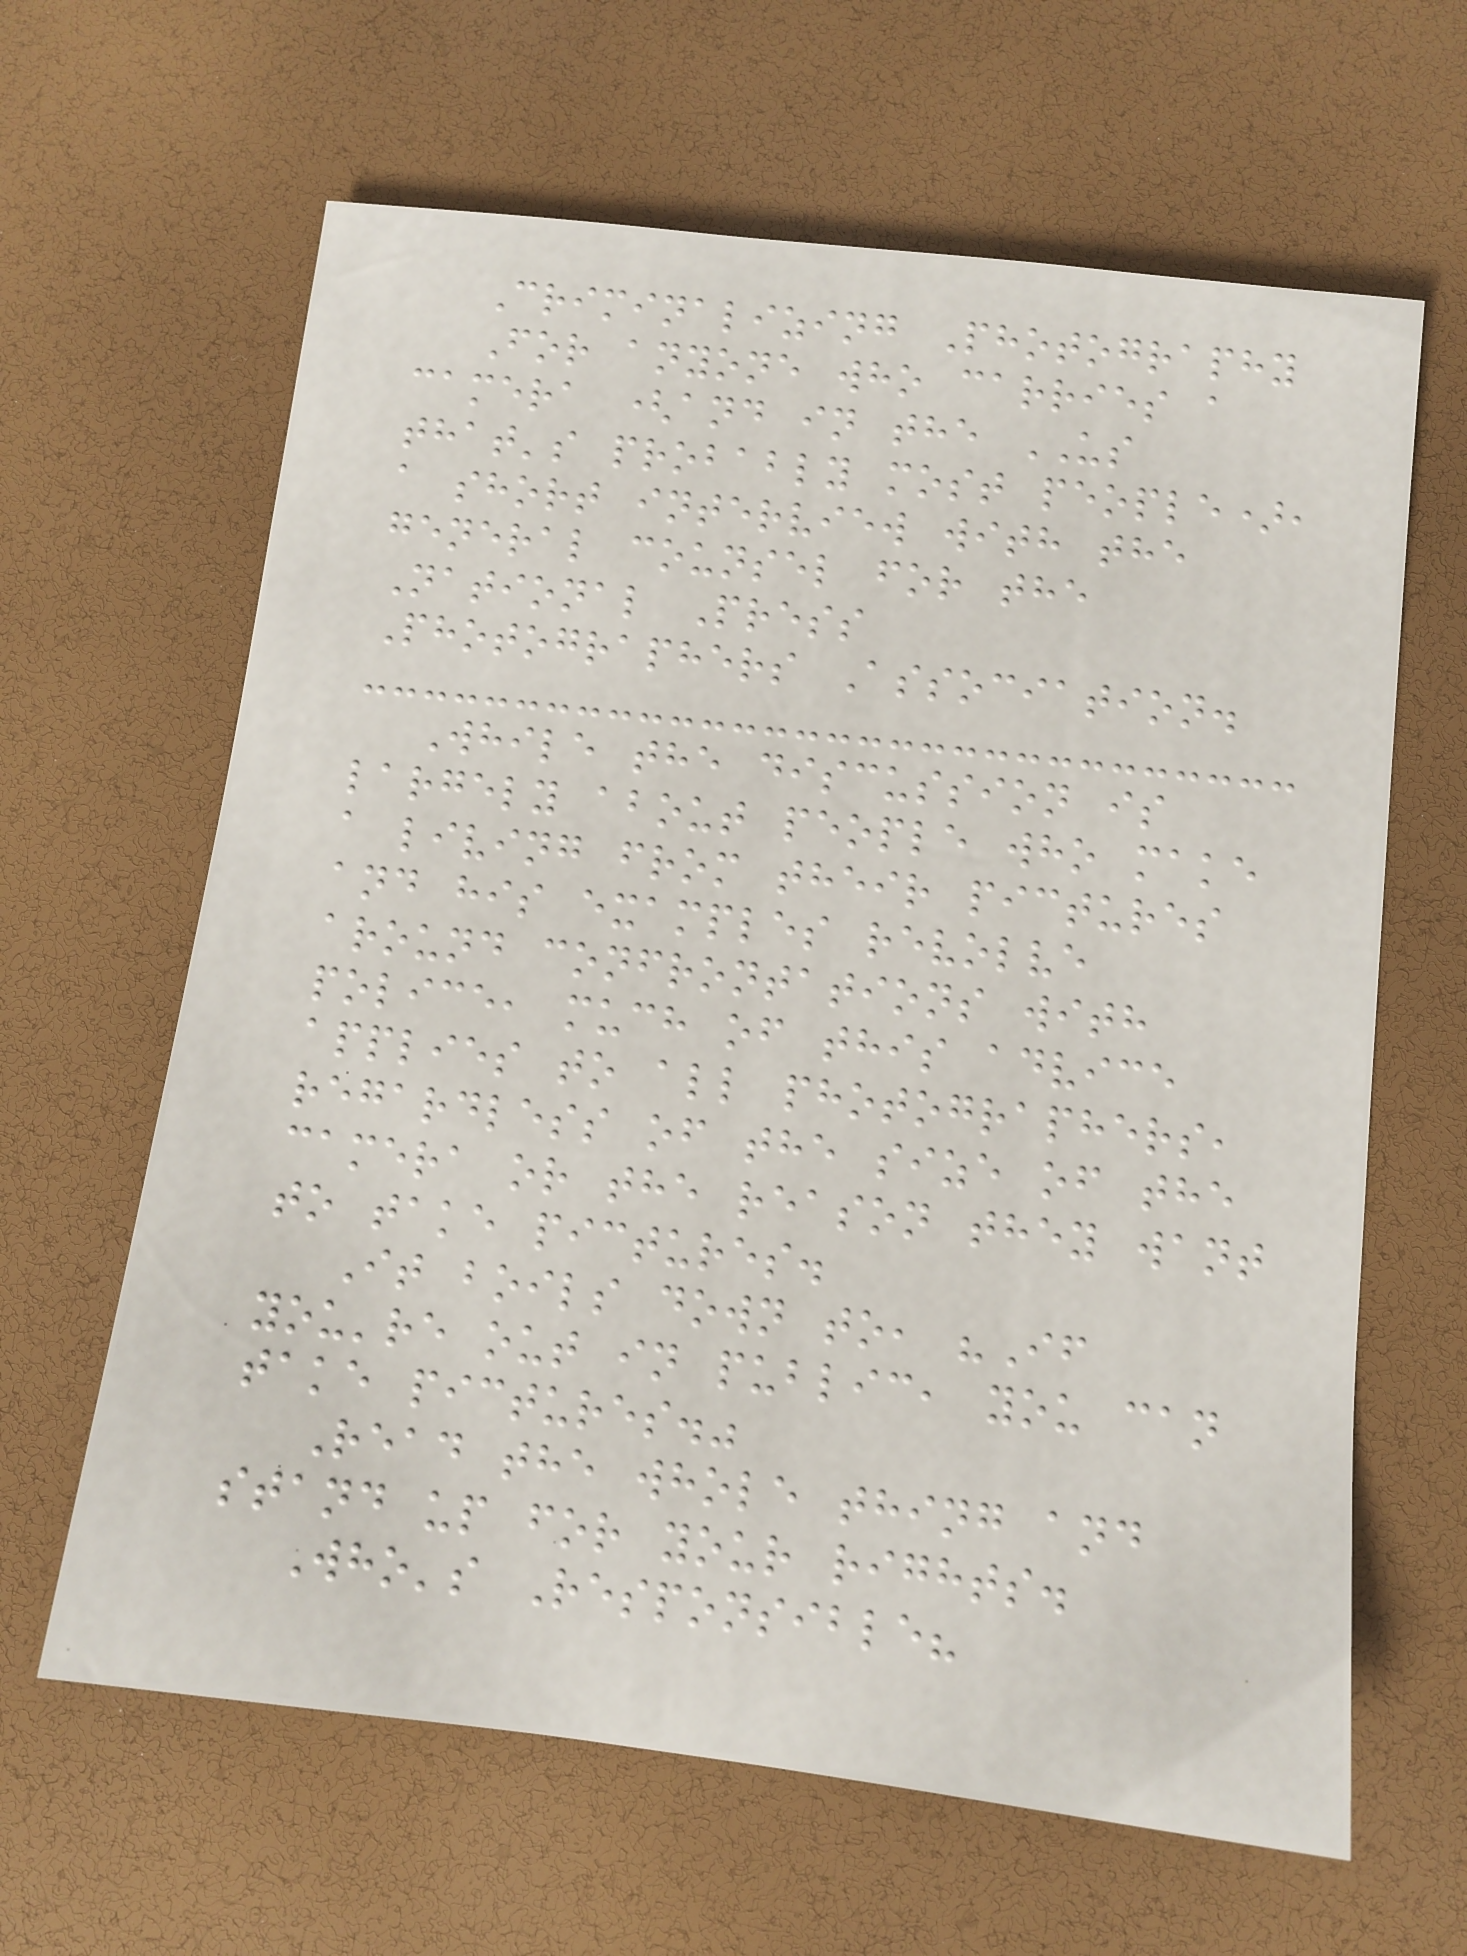Criminalizing Photography
For anyone who carries a
camera (and in the US
that's probably most people),
a short interview with the
general counsel for the
National Press
Photographers Association.
While the discussion is
largely about people who make
a living from their pictures
and his examples revolve
around confrontations with
police, much of this advice
applies to all photographers,
regardless of the size of the
camera or the reason they want
to take pictures.
It boils down to, "If
you're out in public, you can
take pictures."
Read the whole thing and
stand up for your rights.
Who's Responsible?
